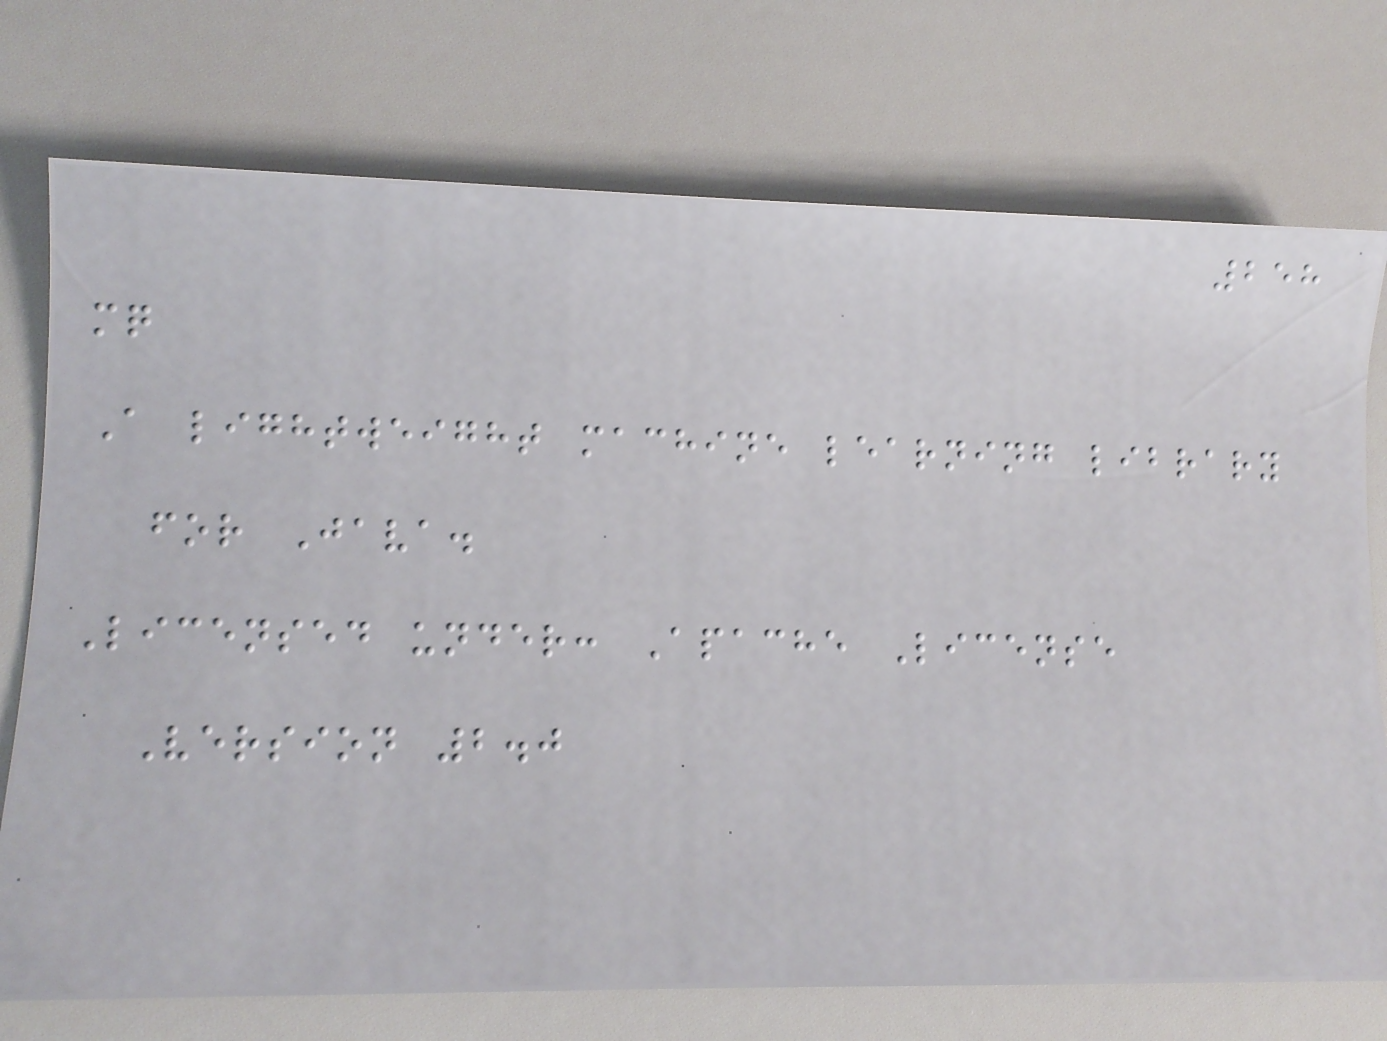258
mq
A lightweight machine learning library
for Java.
Licensed under: Apache License
Version 2.0
